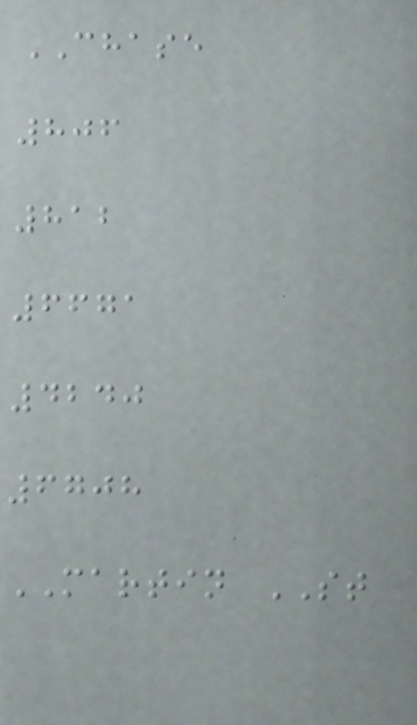CHASE
806
812
6671
4240
6708
MARTIN ST
